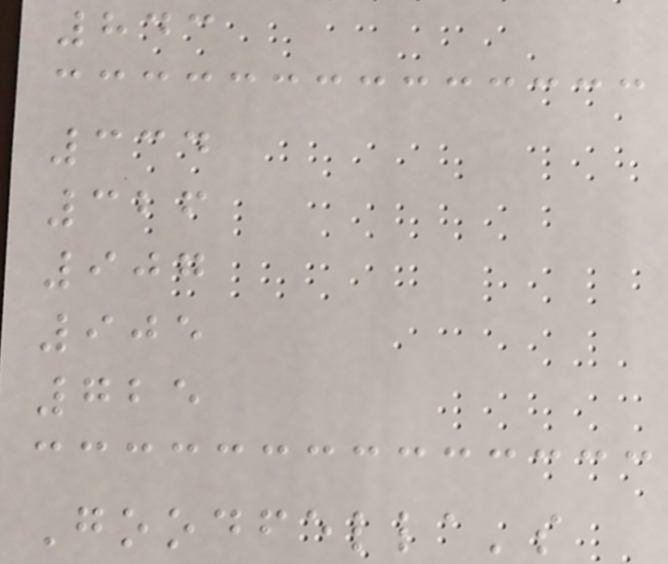843
334
326
907
905
725
Goodfella's
